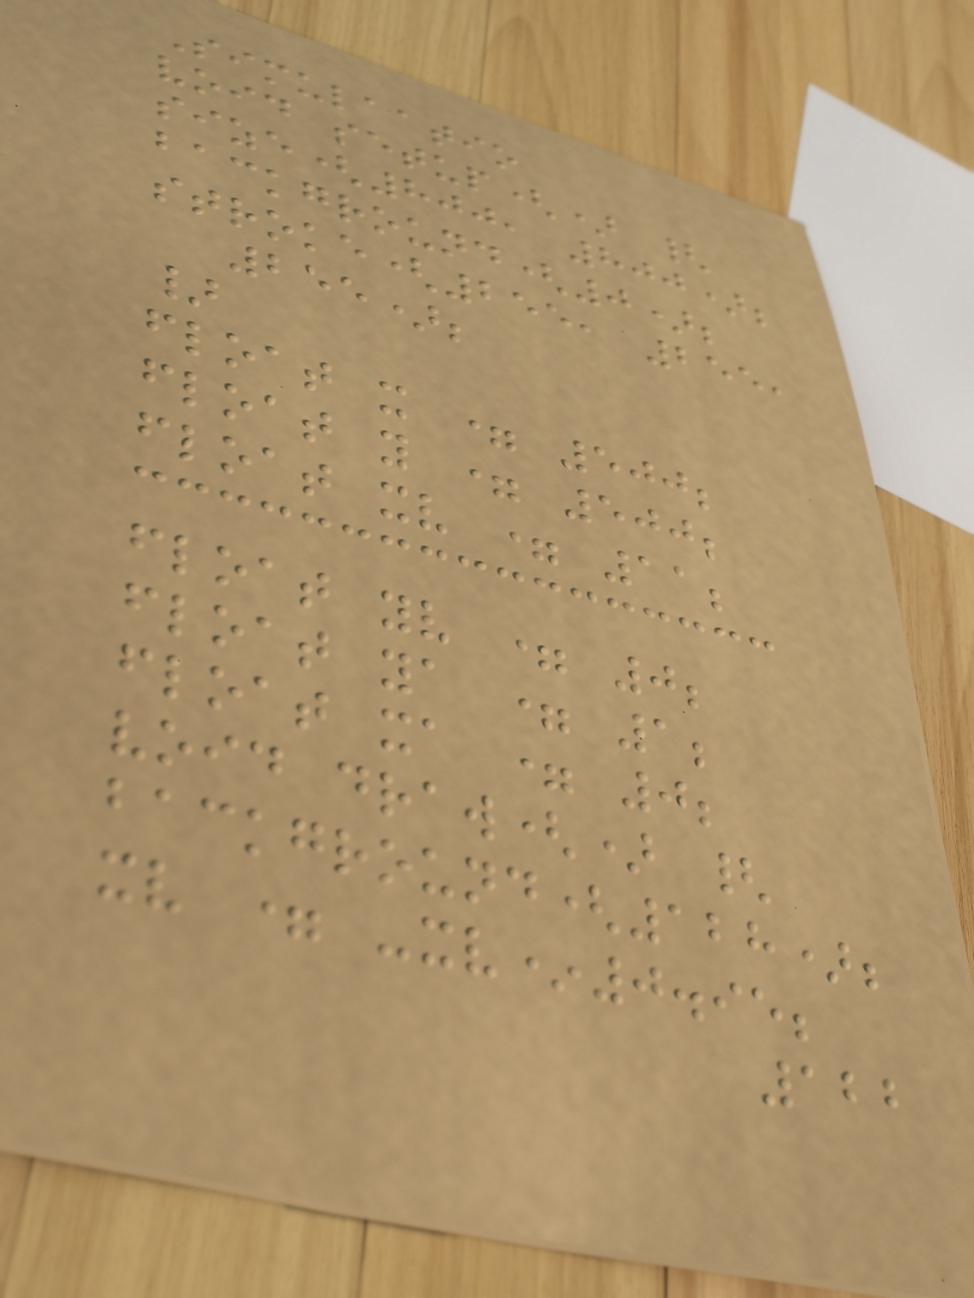Simulaatio
void setup() {
size(800, 800);
background(0);
stroke(255, 255,
255);
}
float x = 500;
float y = 500;
float xv = 11;
float yv = 0;
float ya = 1;
float xa = 0;
void draw() {
background(128);
xv = -xv*0.95;
122
